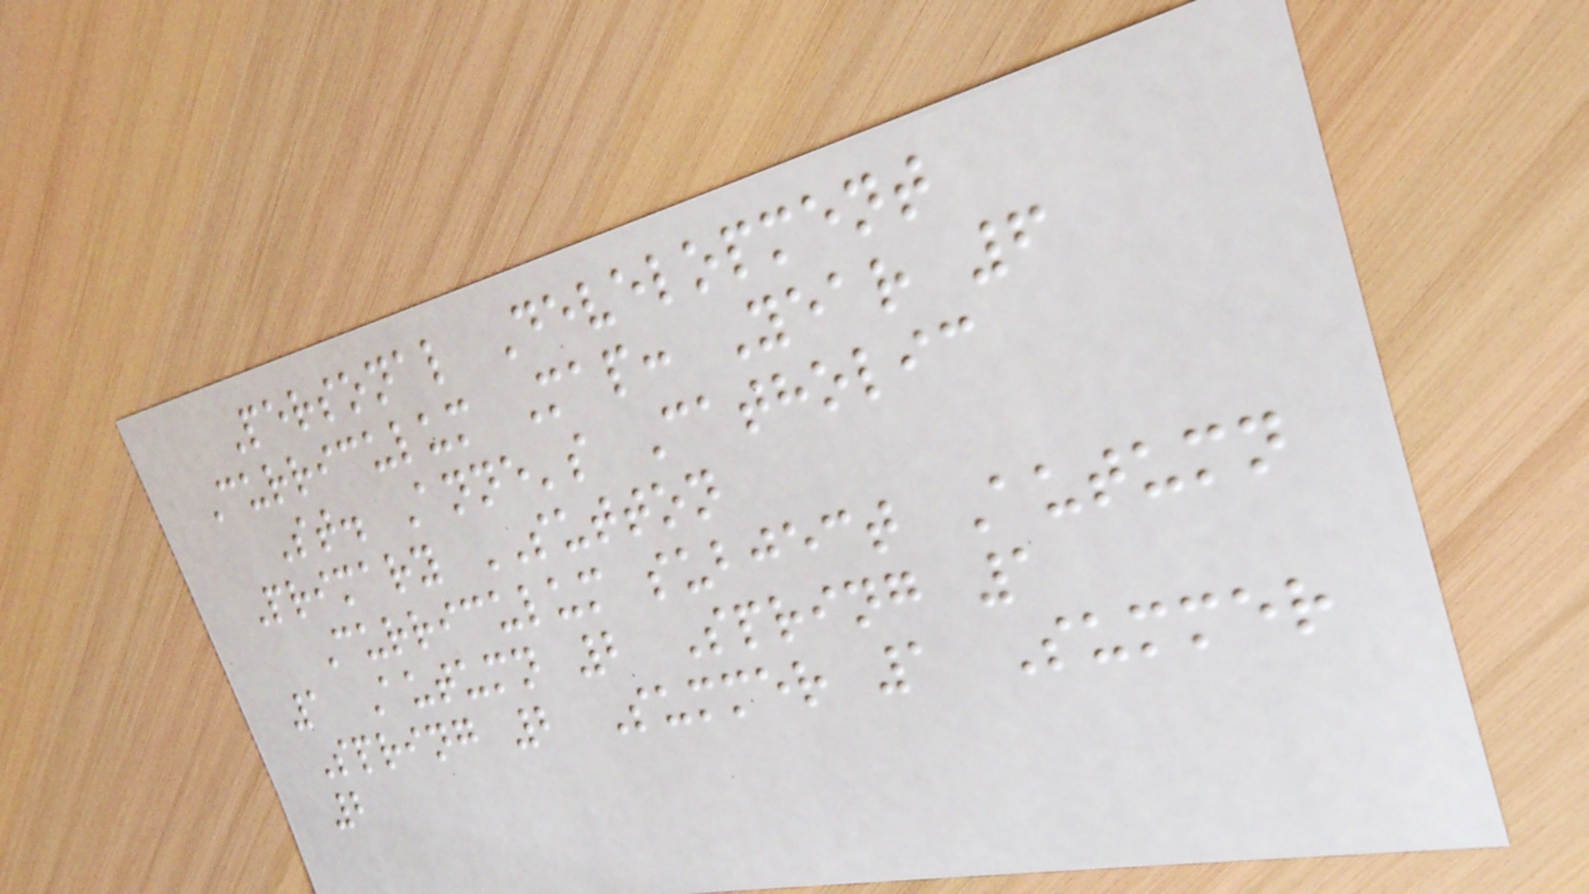Personal Development
Curriculum Map: Year 6
St. Anne's Catholic
Primary SUTTON
Curriculum subject Autumn
1 Autumn 2 Spring 1
Spring 2 Summer 1 Summer
2
